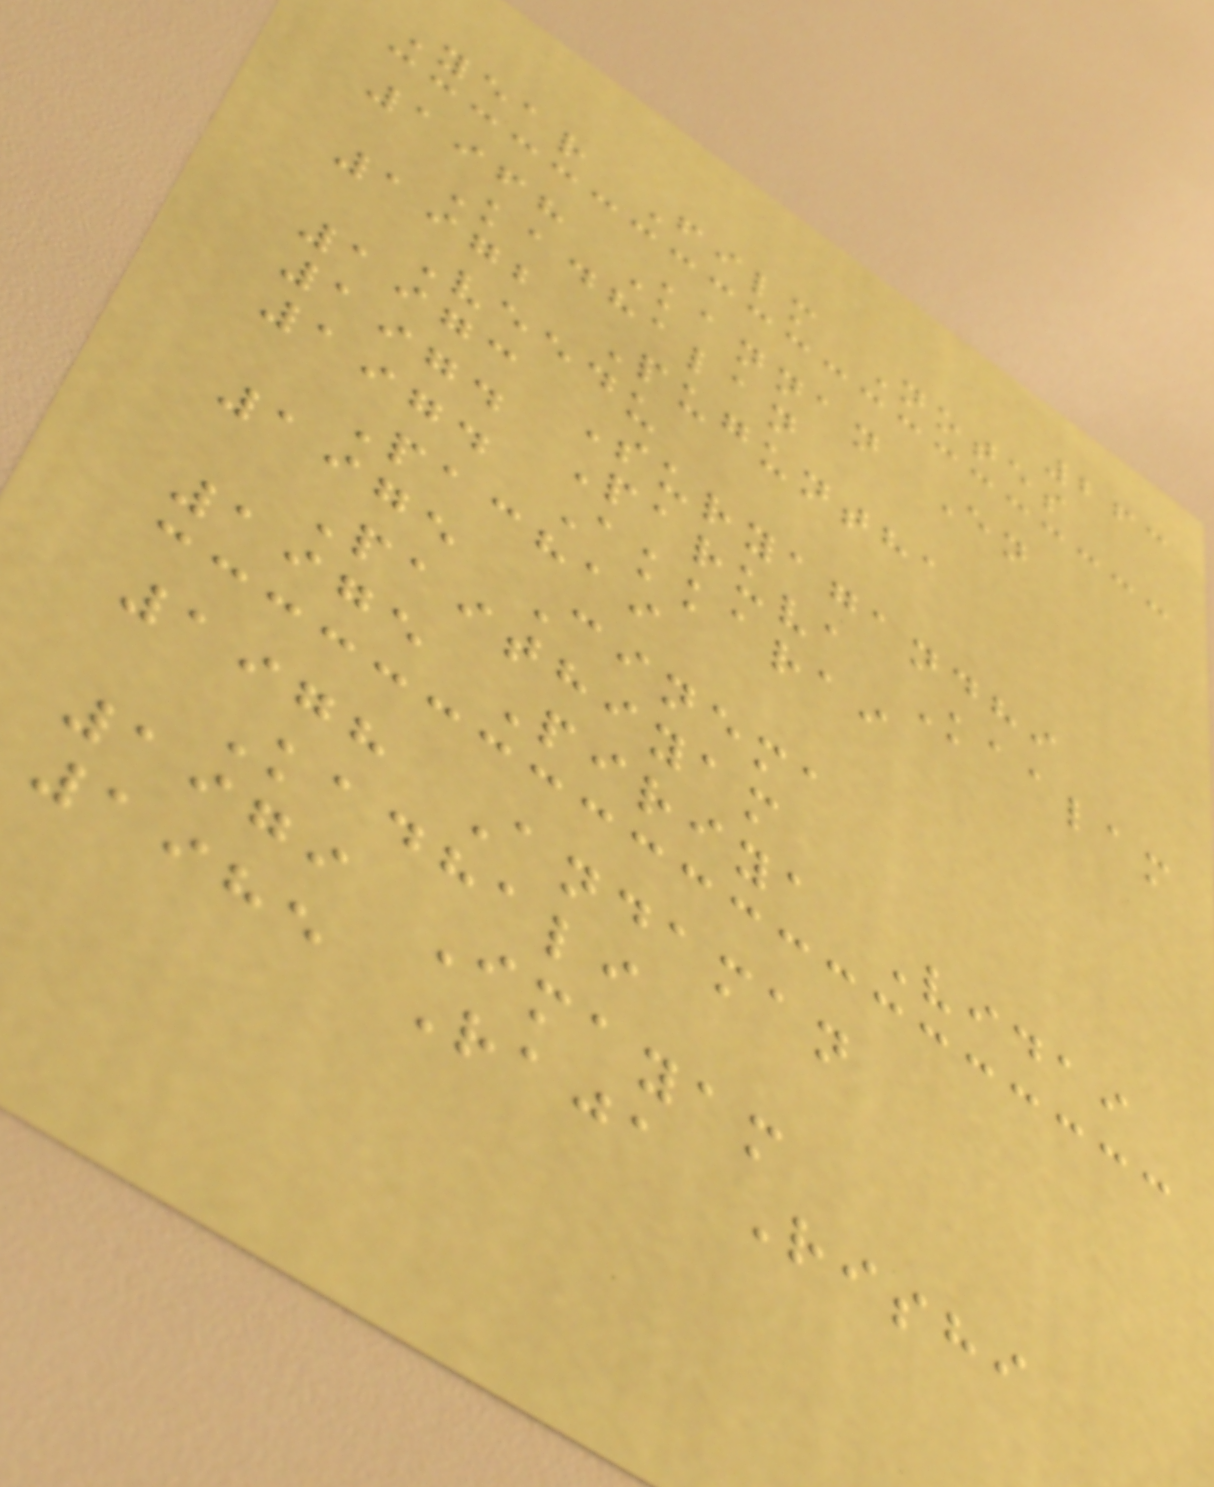263
Year Film Notes
1968 Kannan En
Kadhalan
1972 Puguntha
Veedu
1973 Suryagandhi
1974 Paruva Kaalam
1974 Akkarai
Pachai
1975 Cinema
Paithiyam
1975 Piriya Vidai
1978 Andaman
Kadhali
1979 Imayam
1985 Raja Rishi
